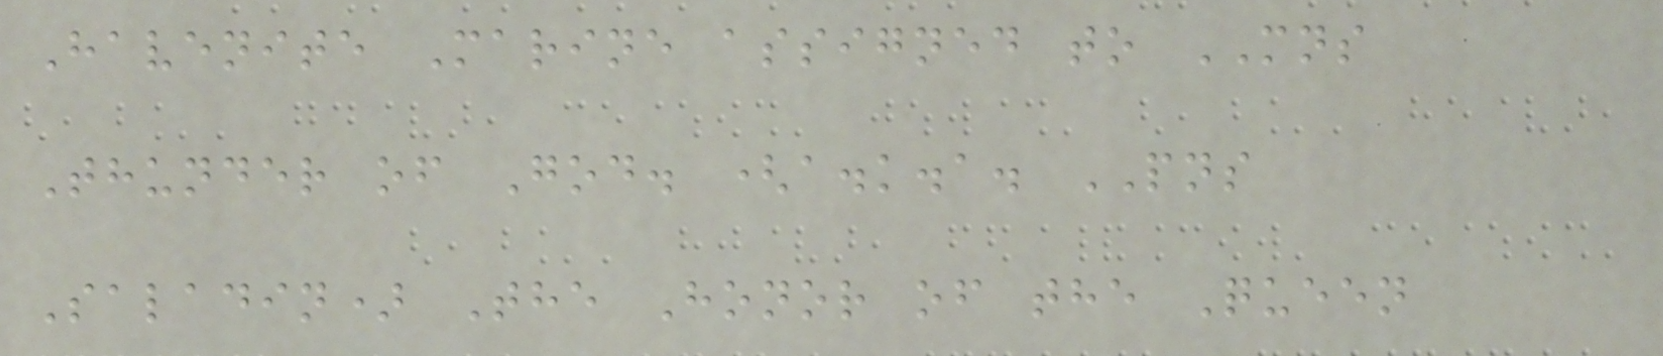Havenite Marine assigned to MNS
Thunder of God. (a.k.a. PNS
Saladin) The Honor of the Queen
